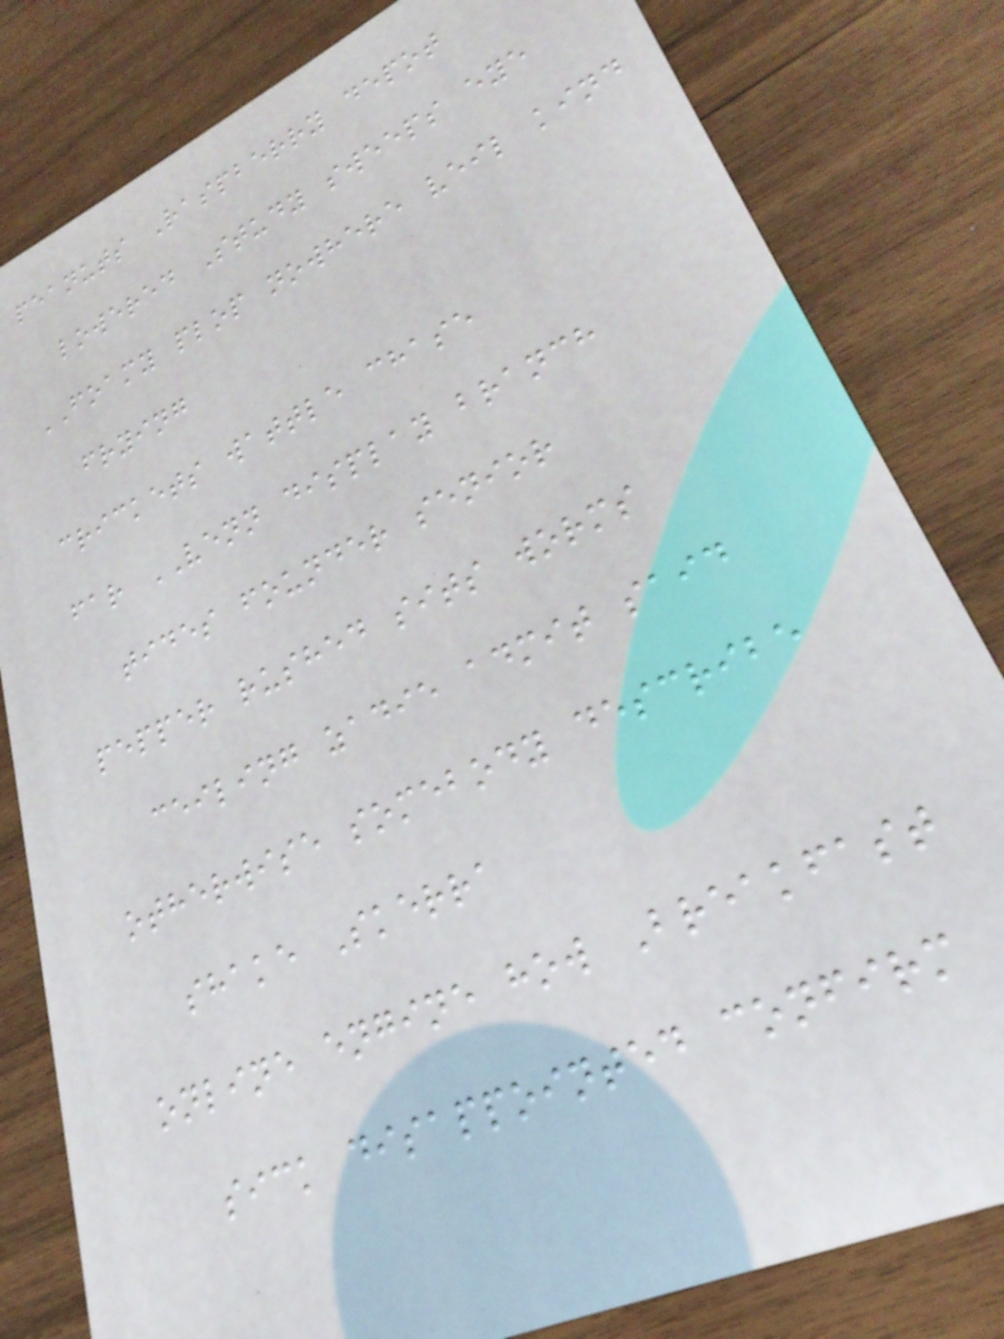peanuts Raspberry depot
lowered Study sweeps eye
FOAMY plop nowhere veil kind
frying
crickets wattle chase
far VENN display branch
tides founder senior
pepper rushed sits worms
ceiling zadie admit said
otherwise somebody describe
shake Skerra
online engine how Breakfast
sick disappointed confirm
